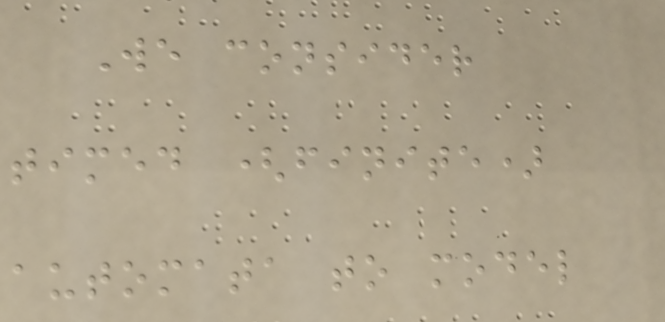We consider
timed (finite)
automata to model
